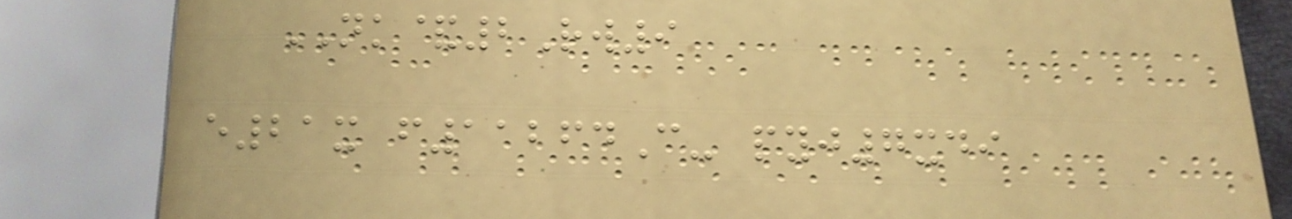NK&2Rw9
e21x f11264C- pyj7xdi
